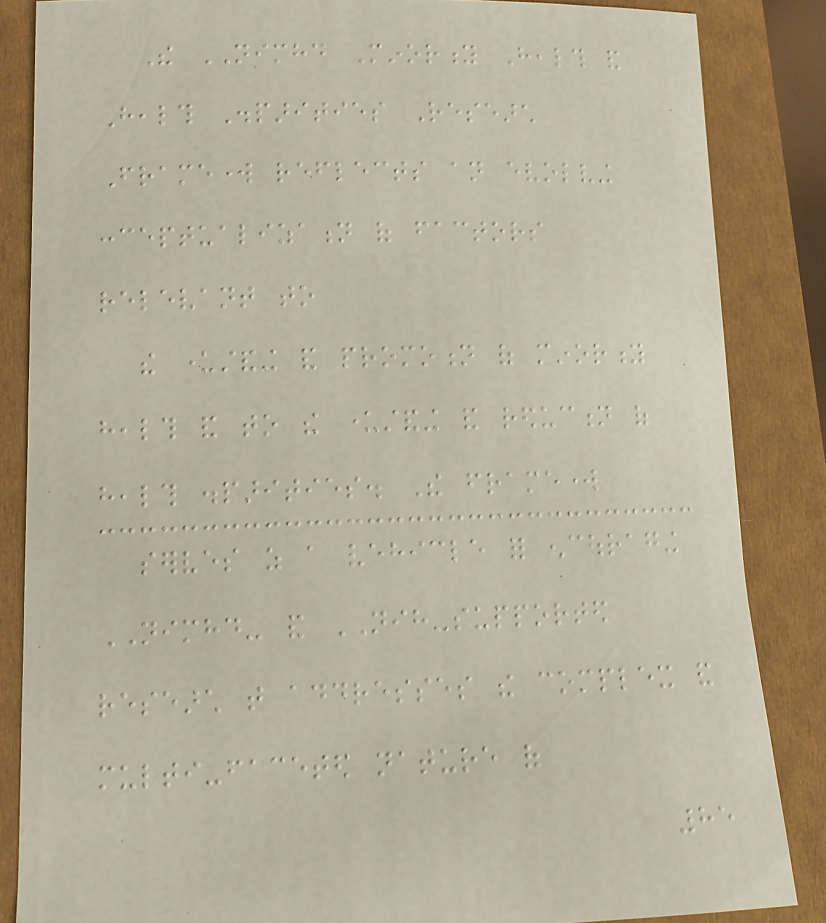The NIMHD Minority Health and
Health Disparities Research
Framework reflects an evolving
conceptualization of factors
relevant to
the understanding and promotion of minority
health and to the understanding and reduction of
health disparities. The framework
serves as a vehicle for encouraging
NIMHD- and NIH-supported
research that addresses the complex and
multi-faceted nature of
85
